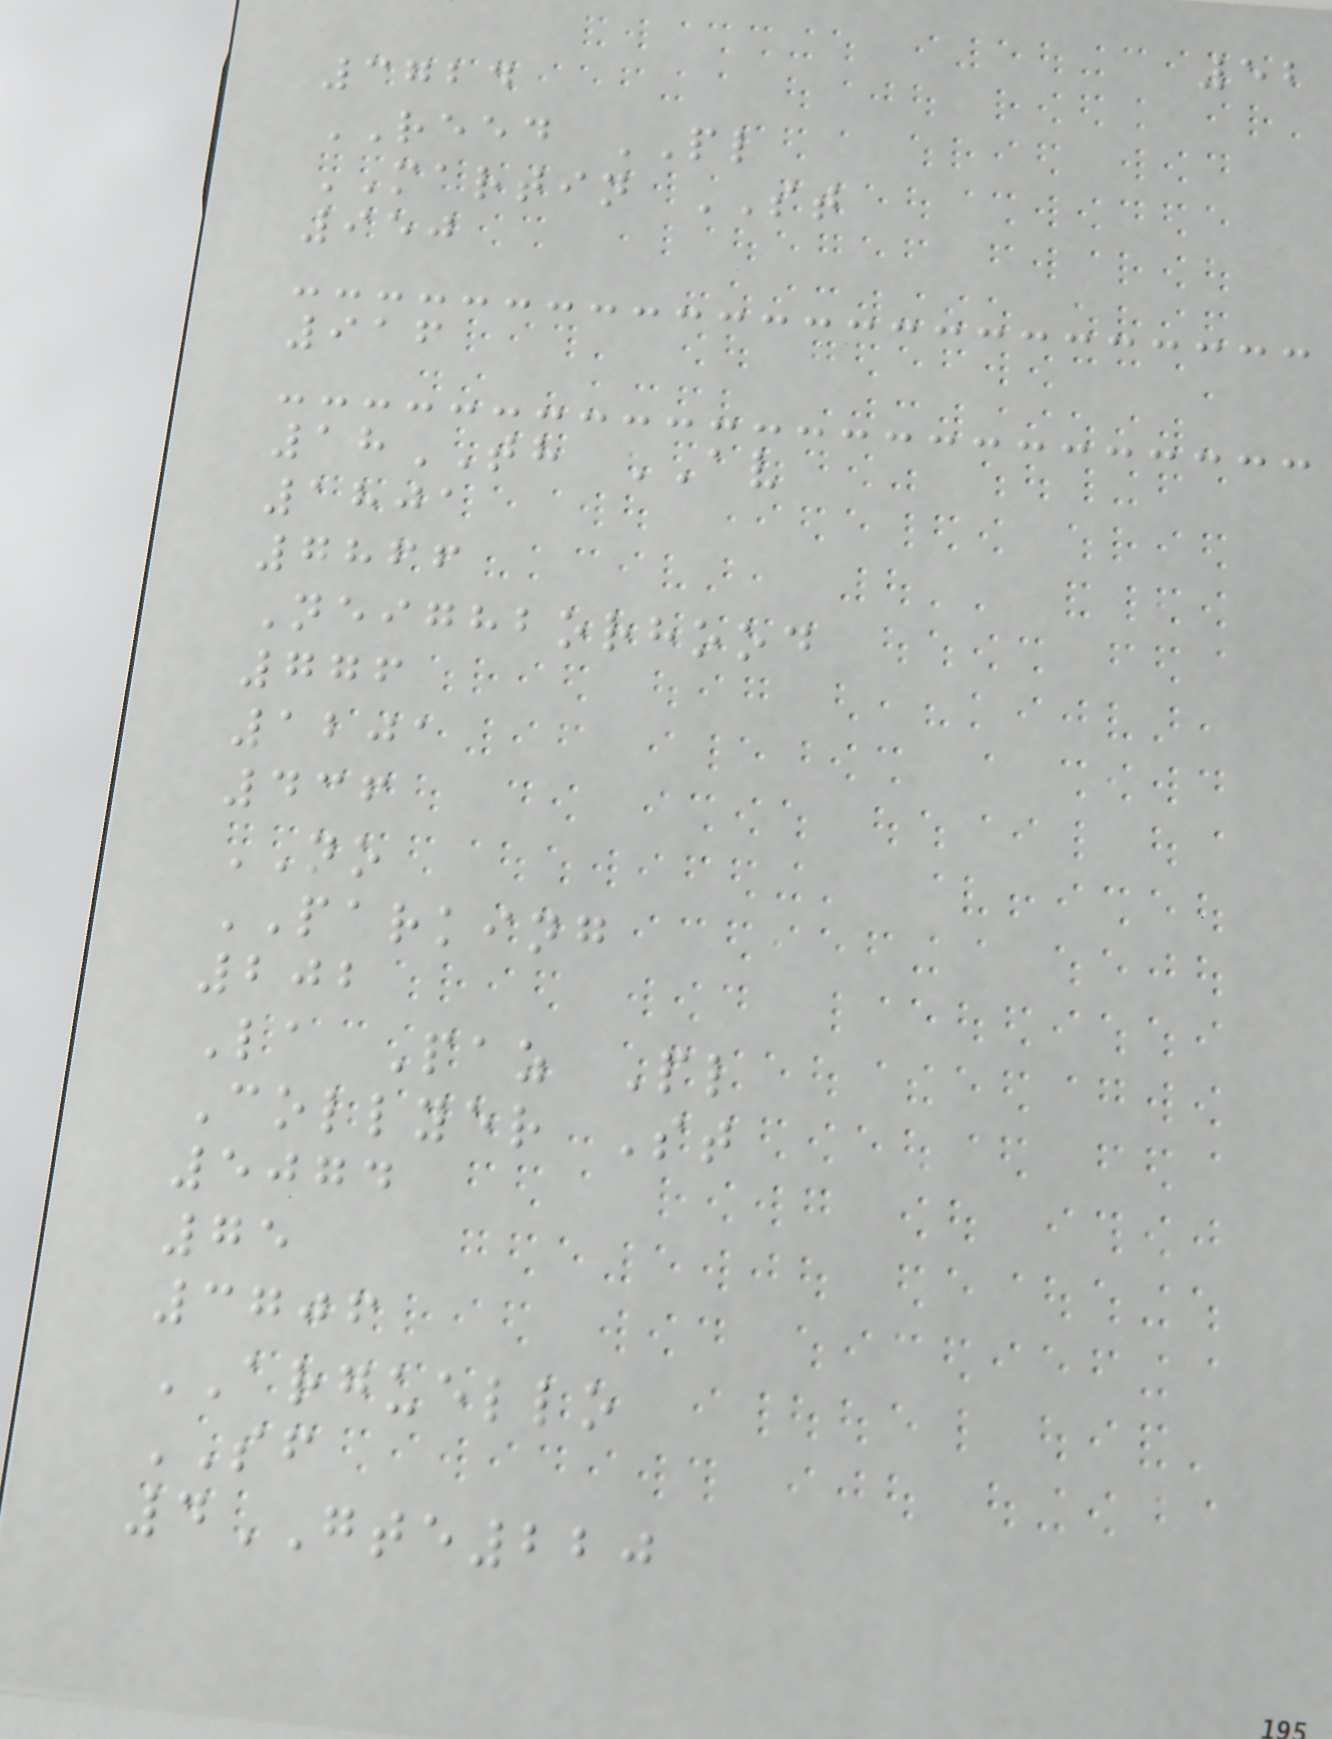52
3724
REED PL
MARTIN ST
950
916
18TH AV
1801
7866
Neighborhood
776
1201
436
NO
PARKING
202
La Paz Pl
Collyer St
5074
75
3706
ARGUELLO
SF
4GTE220
